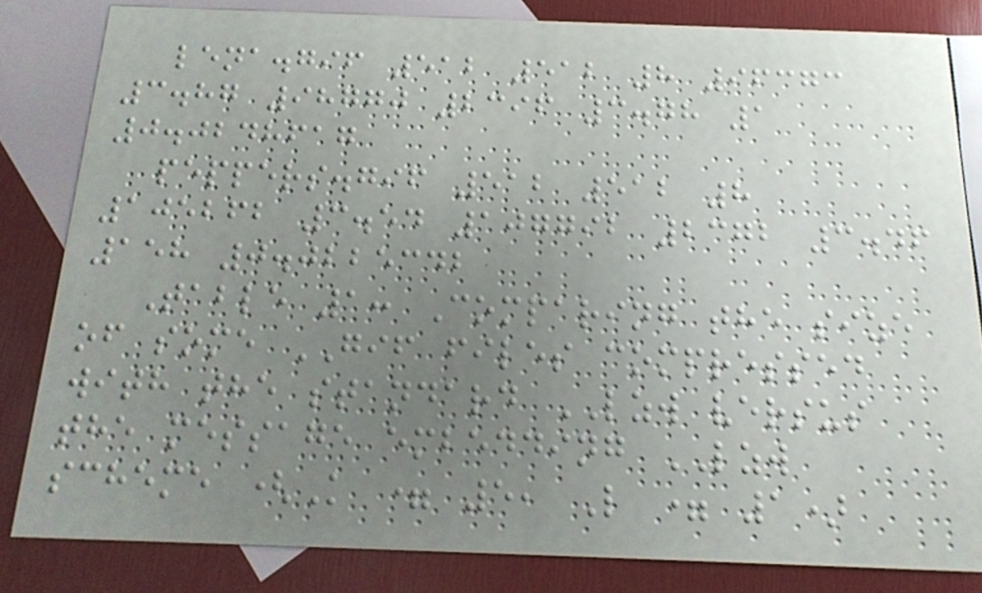lena.gif 512 512 8 96373
3.87 98770 2396 3.78 1
0.0248617
peppers.gif 512 512 8
105262 3.54 107792 2372 3.46
158 0.0225342
Table 1: Comparing the size
of some GIF files compressed
with the standard LZW versus
the message embedding LZW
scheme (K = 5, L = 1)
